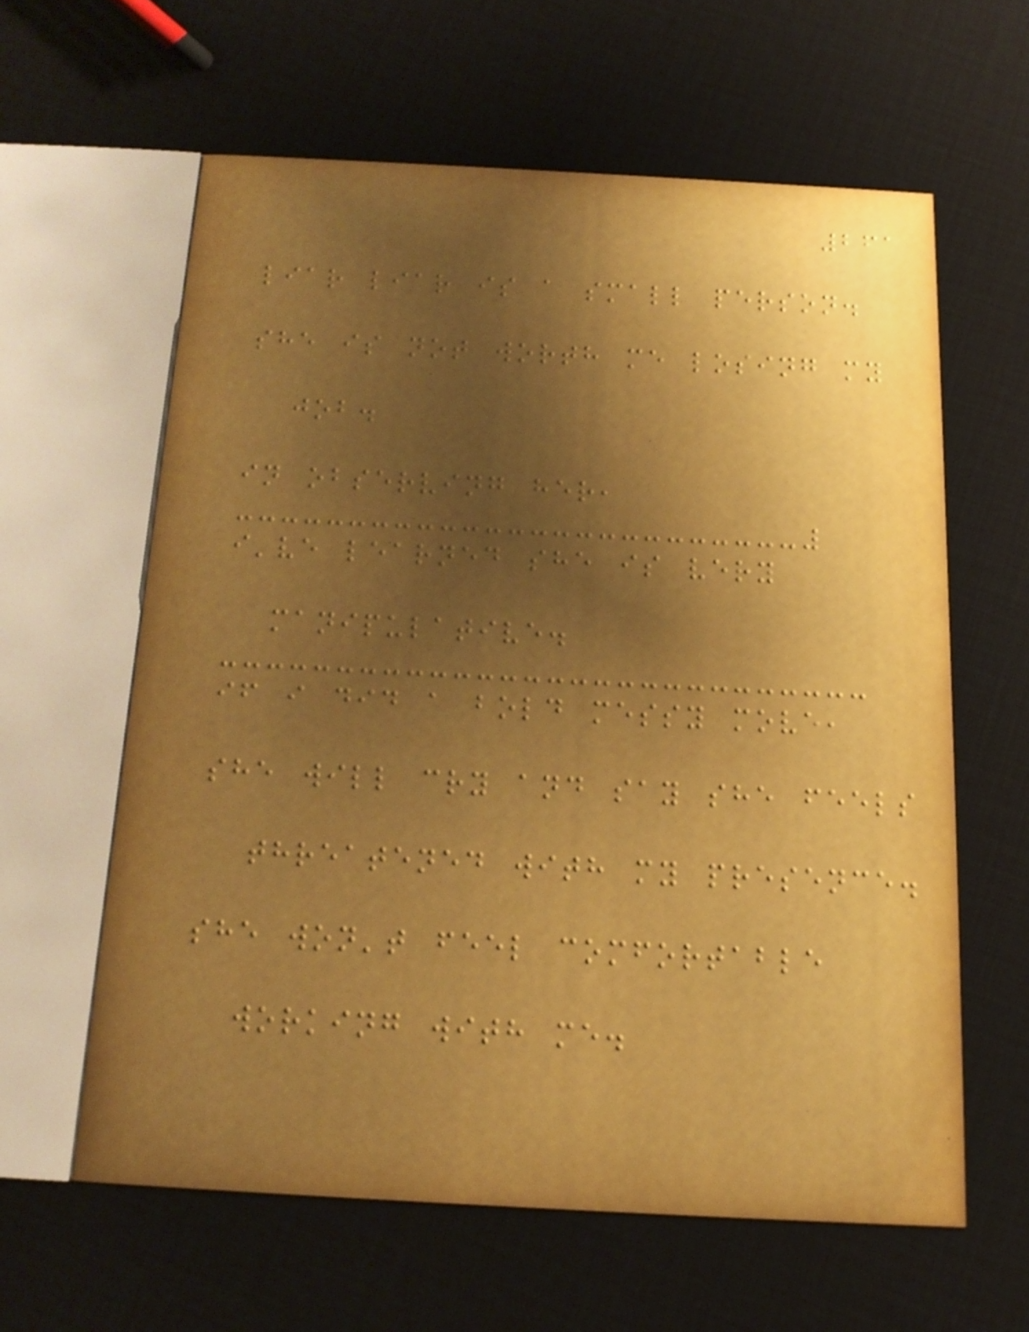261
liar liar is a small person.
she is not worth me losing my
job.
in observing her,
i've learned she is very
manipulative.
if i did a bold messy move,
she will cry and say she feels
threatened with my presence.
she won't feel comfortable
working with me.
